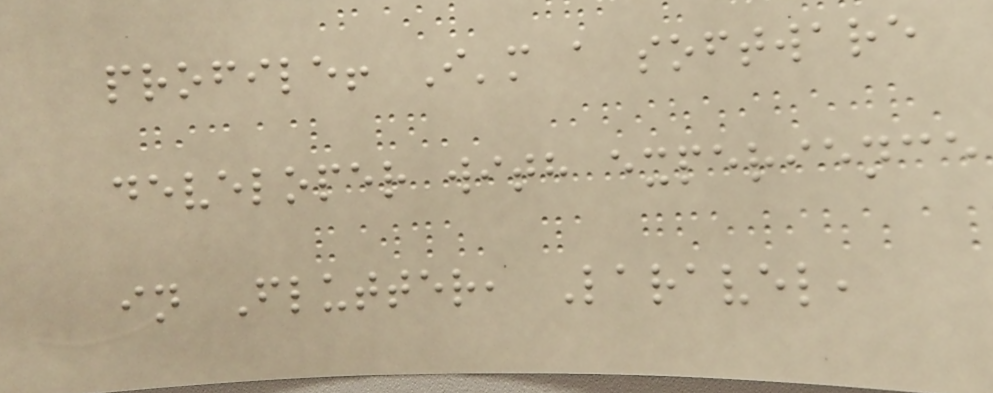profile! I'm a software
developer with experience
in Flutter, Laravel,
